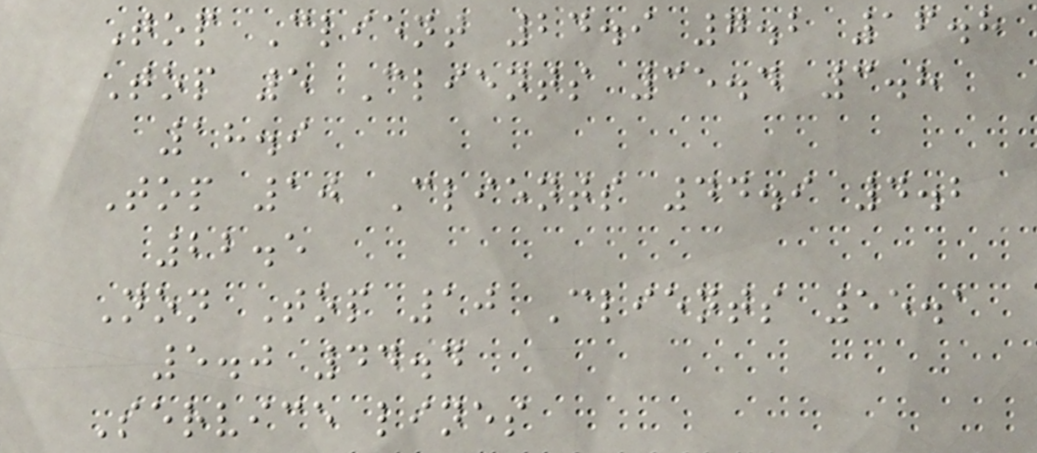Top Client 24.9 7.2 16.8
Top 5 Clients 35.4 3.8
18.9
Top 10 Clients 44.9 4.2
22.5
Non Top 10 Clients 55.1
5.0 44.4
Service lines
